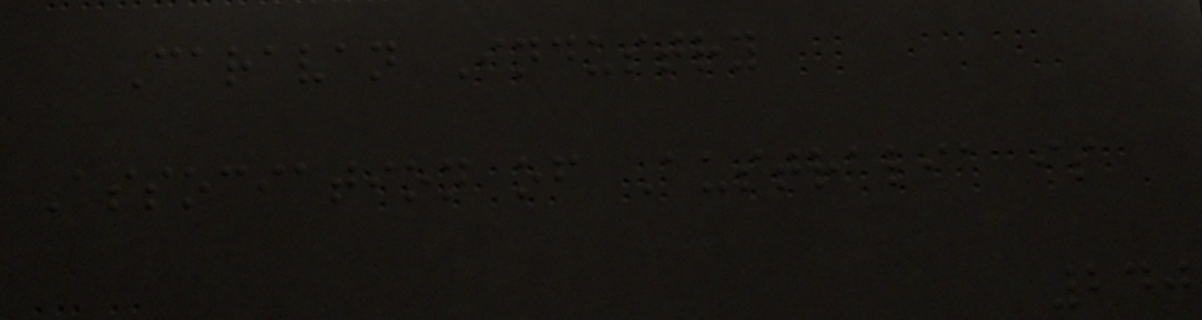Caravan Industry
Association of Australia is
240
